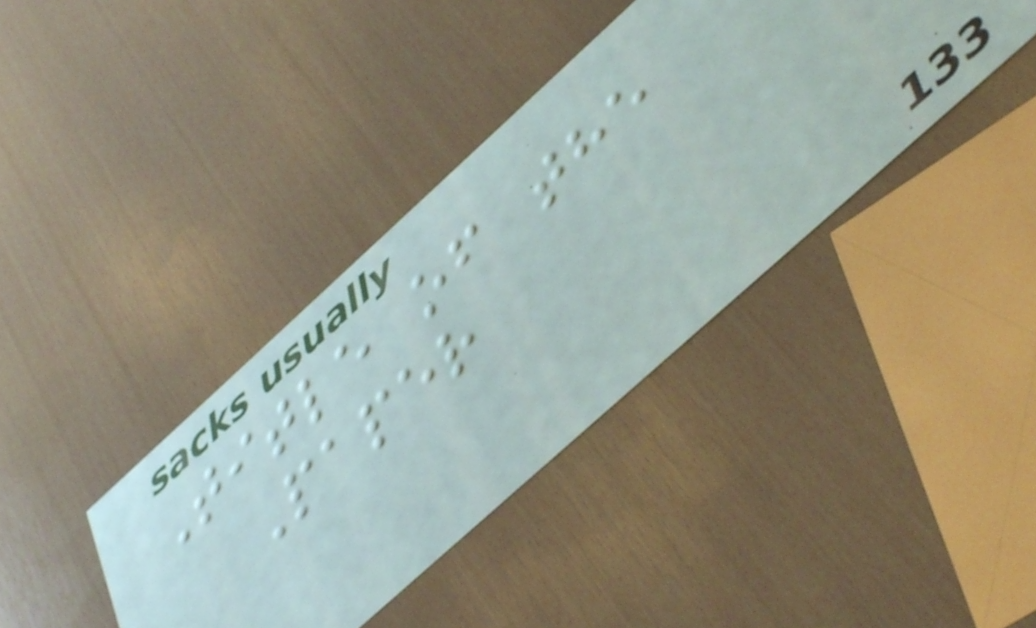Title of the
Paper
